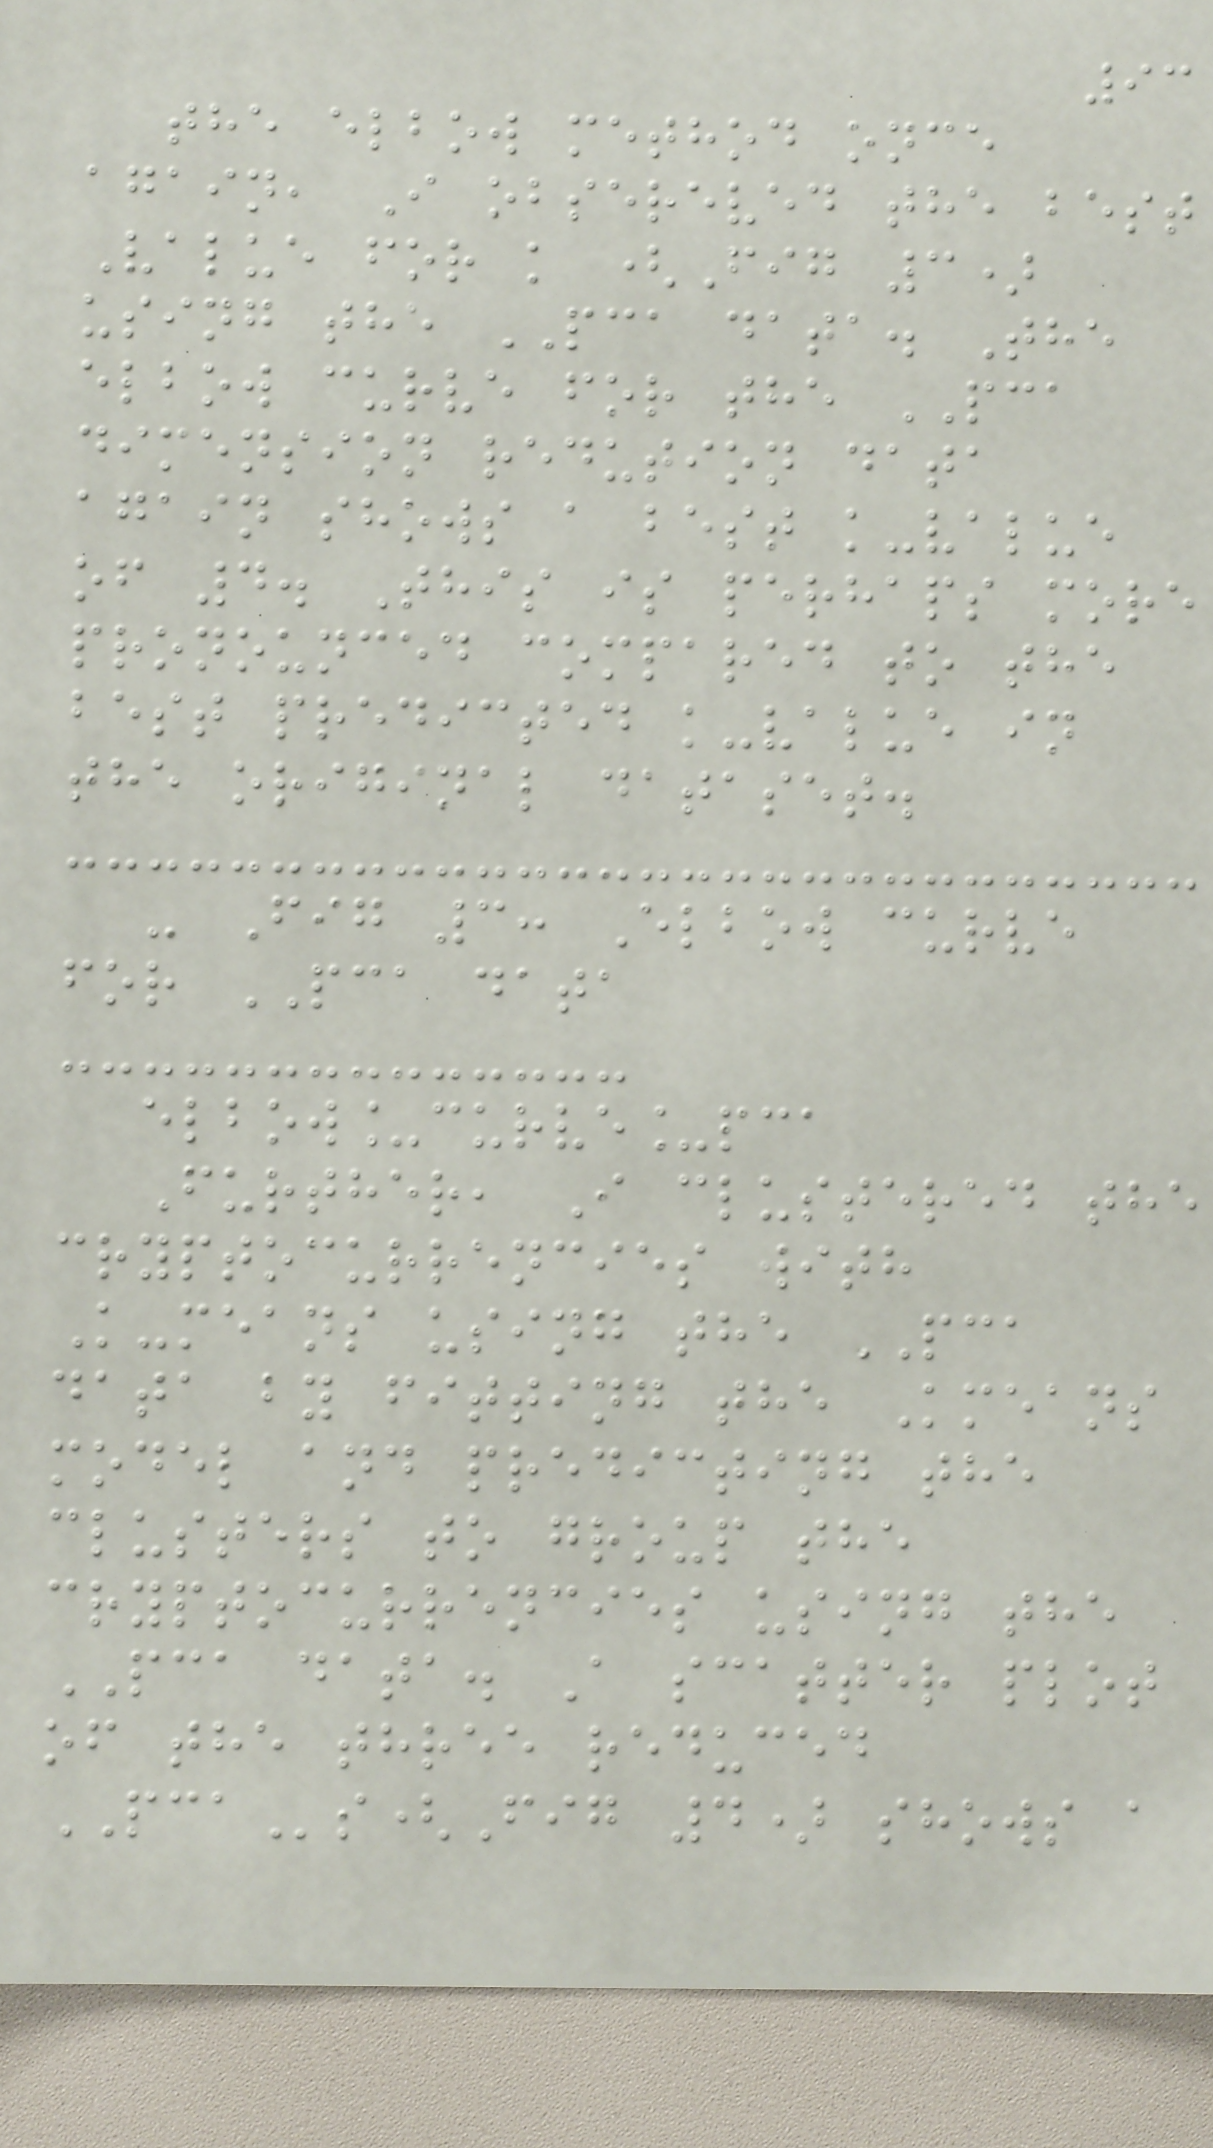93
the elbow method once
again, I obsereved the best
Value for k (Fig 3)
using the PCA data. The
elbow curve for the PCA
dimension redution data
again shows a best k-value
of 4. This is perhaps more
pronounced compared to the
best predicted k-value in
the original dataset.
- Fig 3: Elbow curve
for PCA data
elbow_curve_pca
Further, I clustered the
cryptocurrencies with
K-means using the PCA
data by fitting the Kmeans
model and predicting the
clusters to group the
cryptocurrencies using the
PCA data. A scatter plot
of the three reduced
PCAs(Fig 4) shows a
